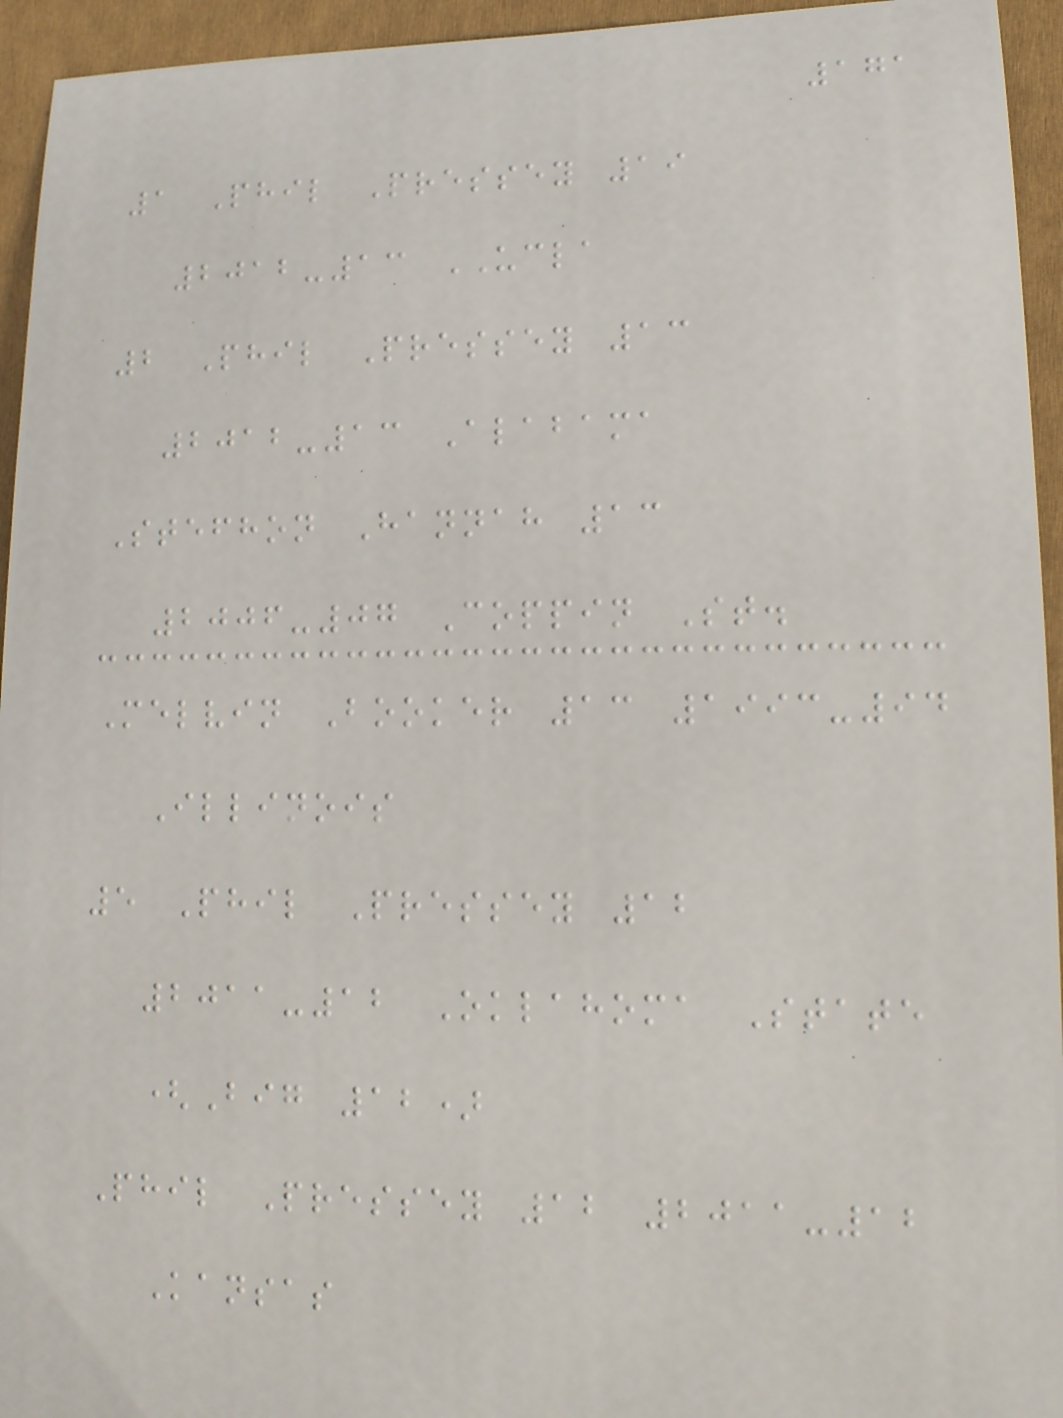171
1 Phil Pressey 19
2012-13 UCLA
2 Phil Pressey 13
2012-13 Alabama
Stefhon Hannah 13
2006-07 Coppin St.
Melvin Booker 13 1993-94
Illinois
5 Phil Pressey 12
2011-12 Oklahoma State
(Big 12)
Phil Pressey 12 2011-12
Kansas
